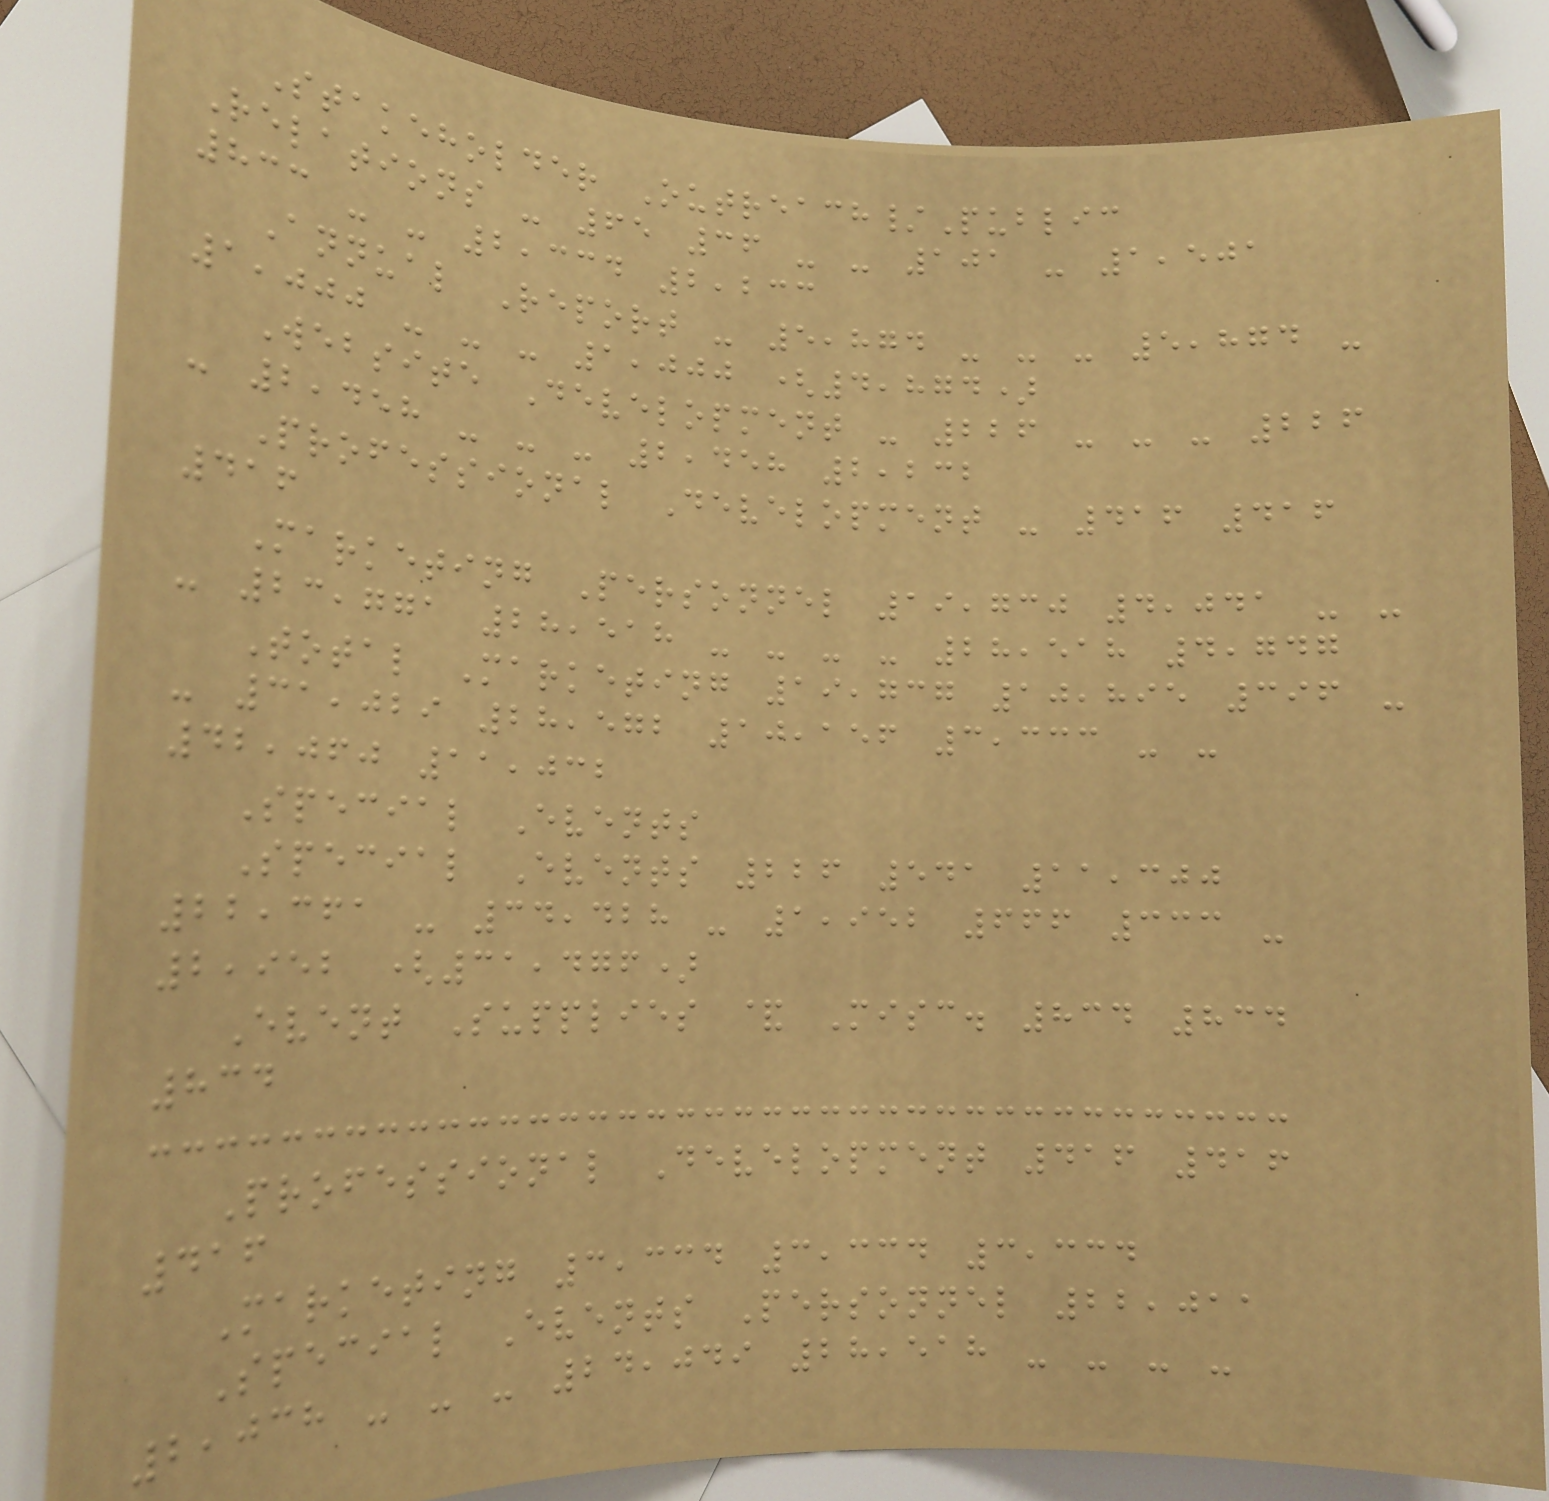Stakeholder Outreach/Public
Relations - 65 36 - - 101 - 1,501
833 - - 2,334 2,233
Annual Report - 5,874 - - - 5,874 -
1,000 - - - 1,000 (4,874)
Website Development - 226 - - - 226
- 2,458 - - - 2,458 2,232
Professional Development - 416 416
416
Marketing Personnel 19,730 4,041 - -
- 23,771 28,518 - - - - 28,518 4,747
Total Marketing 19,737 10,895 396 -
- 31,029 28,572 10,156 3,333 - -
42,060 11,032
Special Events
Special Events 226 541 11,300
22,361 - 34,428 - 1,952 666 333 -
2,952 (31,476)
Event Supplies & Misc. 834 834
834
Professional Development 416 416
416
Marketing 3,334 3,334 3,334
Special Events Personnel 22,011
2,038 - - - 24,049 28,518 - - - -
